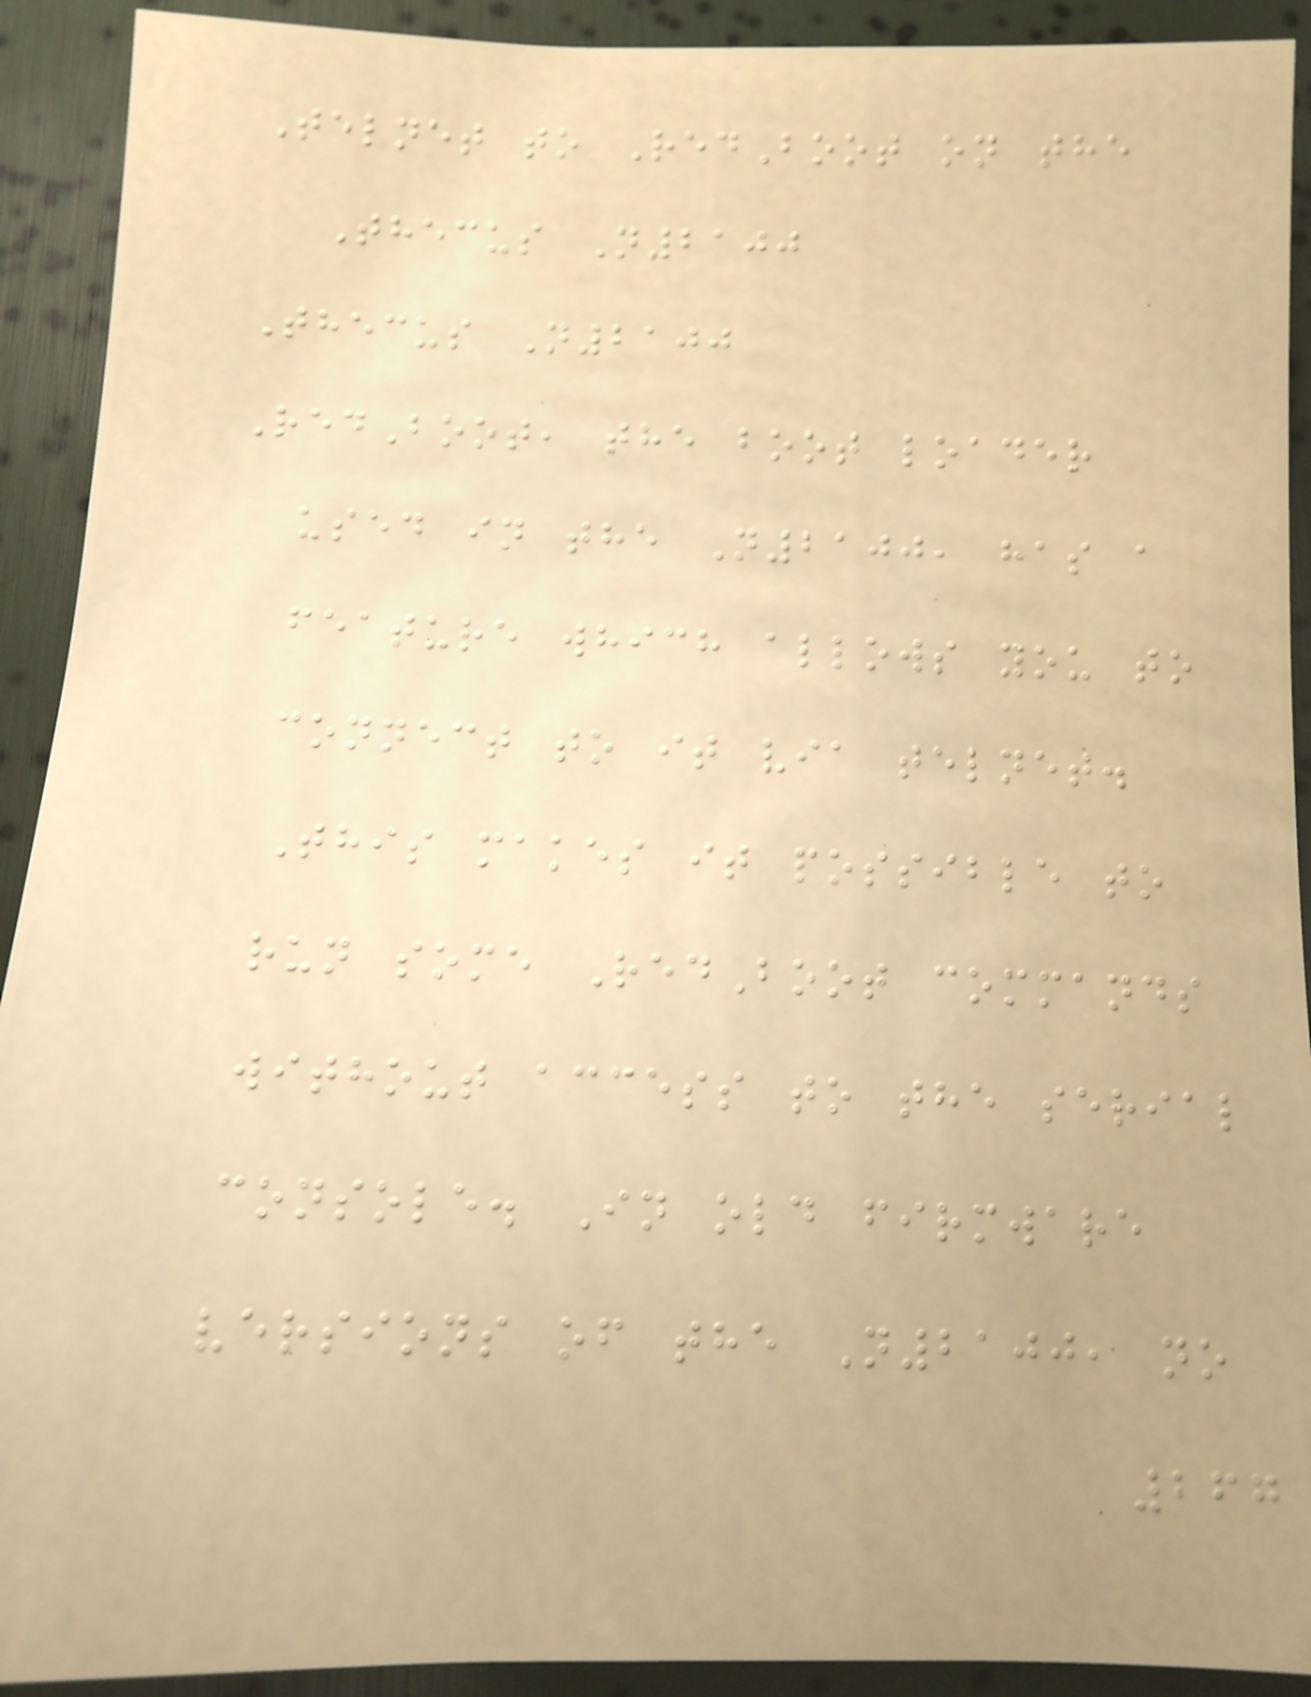Telnet to RedBoot on the
Thecus N2100
Thecus N2100
RedBoot, the boot loader
used in the N2100, has a
feature which allows you to
connect to it via telnet.
This makes it possible to
run some RedBoot commands
without access to the serial
console. In old firmware
versions of the N2100, no
267
